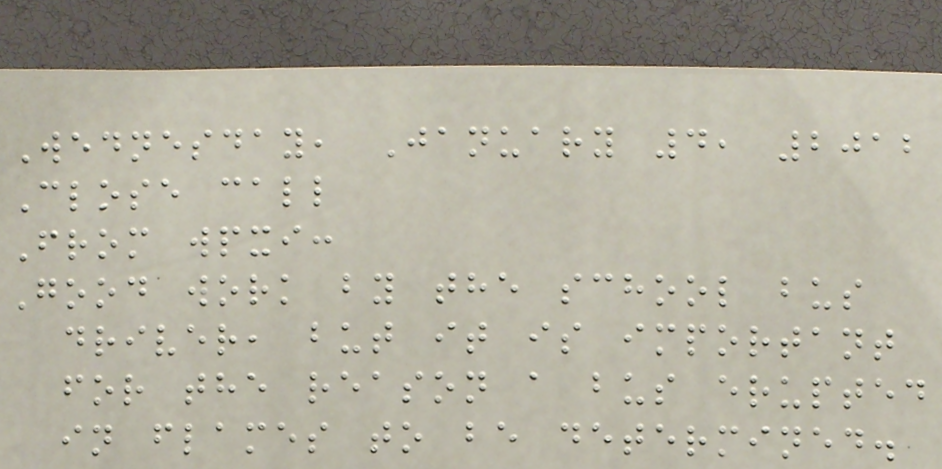Wednesday, January 4, 2012
Close call
From wpxi:
Good work by the school bus
driver, but it is important
for the reason a bus erupted
in flames to be determined.
